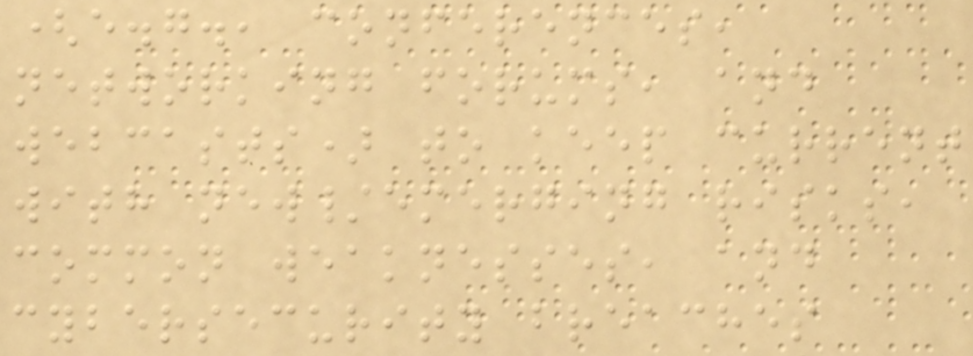(e.g., conferences,
networking forums, and
webcasts) to keep current
with new/emerging risks,
common weaknesses, and
cybersecurity breaches
